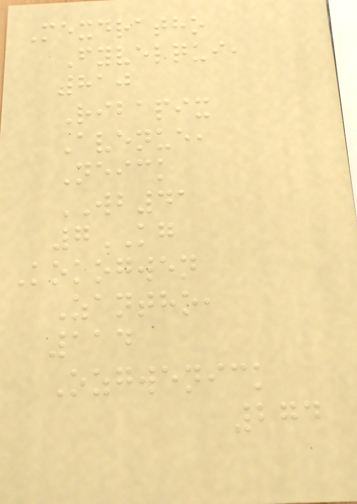Mexdratho
Fyvelqui,
810
Ribapix
Avenue,
Neick
WB41
7KG
Kokogwen
Zantho,
114
Ozgwenick
274
